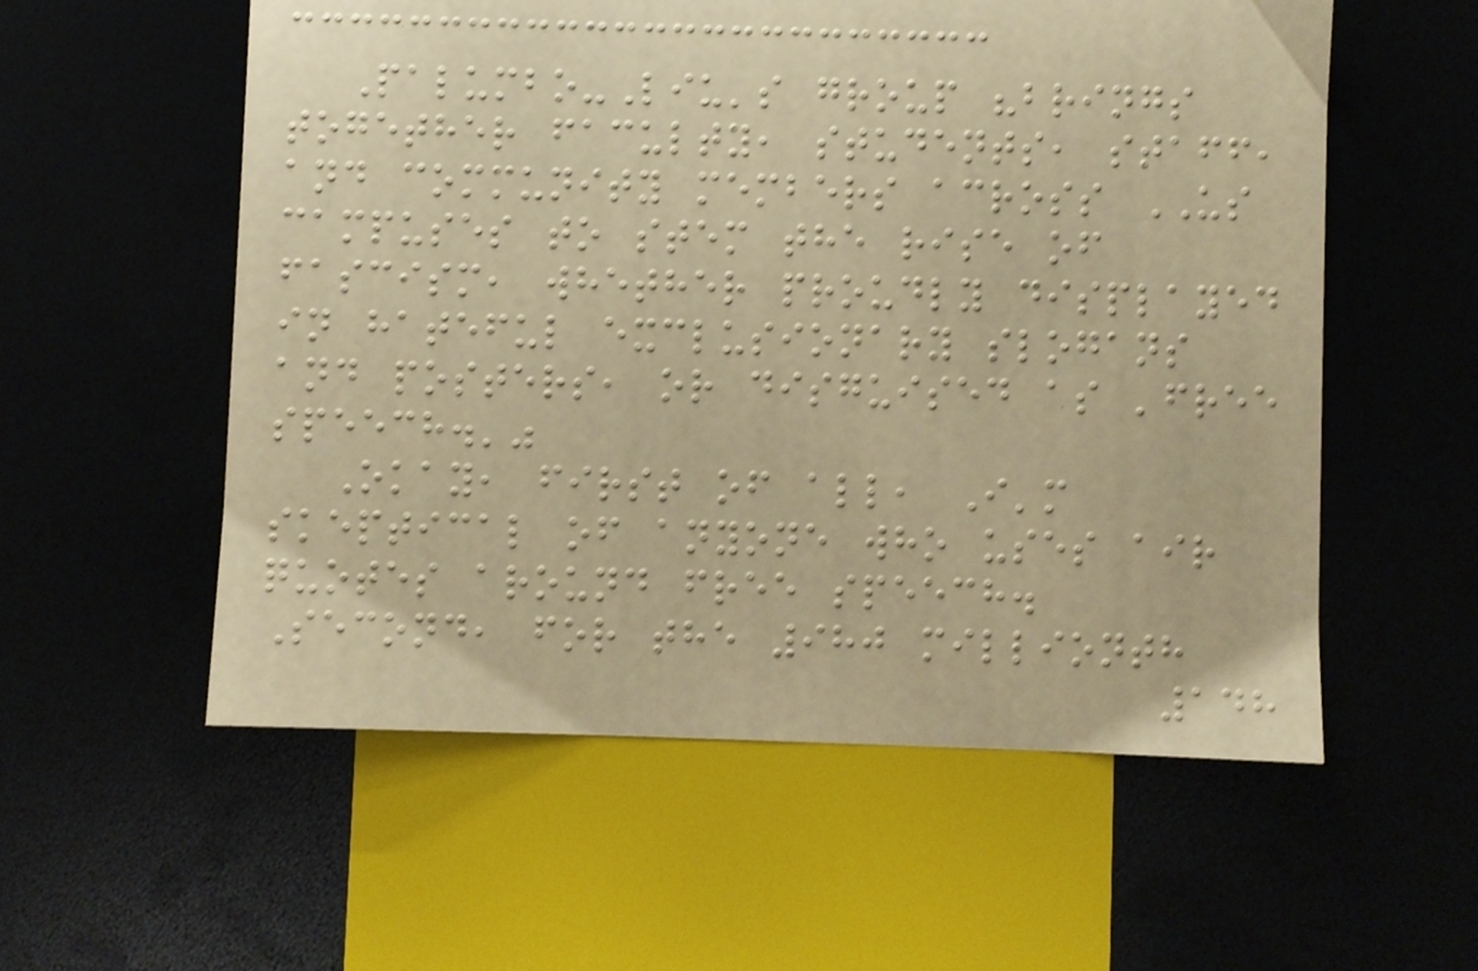Palumbo-Liu's group "brings
together faculty, students, staff,
and community members across US
campuses to stem the rise of
fascism, whether proudly displayed
in hateful exclusionary slogans
and posters, or disguised as 'free
speech.'"
Okay, first of all, I'm
skeptical of anyone who uses air
quotes around free speech.
Second, for the 980 millionth
148
